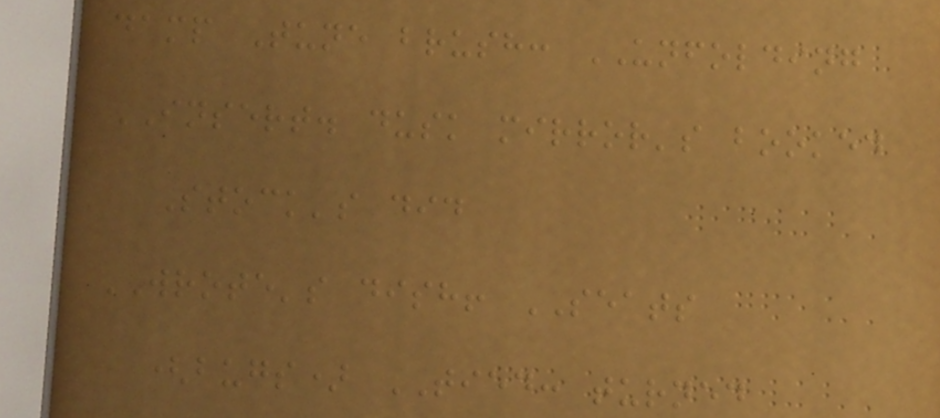damp Tune brush: UNFOLDING
INSERT. dusk mirror's booked
Stock's did
WROTE's dish! SEATS
(bugs) TIED: turned
